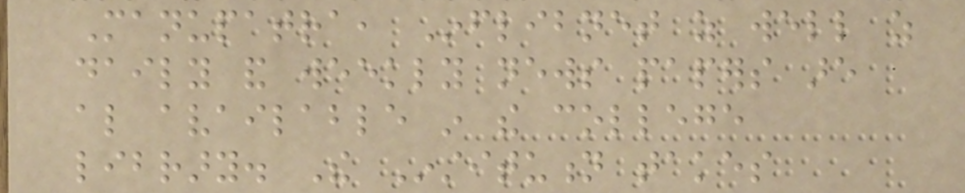Manupatra, Inflibnet as well as
daily and weekly news papers are
also available in the college
library. The Institution takes
